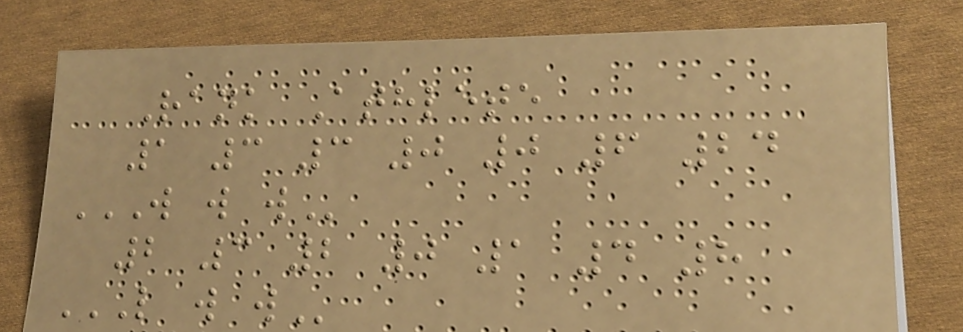Rank Athlete
1 3 3 0 0 6 24
W W W
2 3 2 0 1 4 8
L W W
